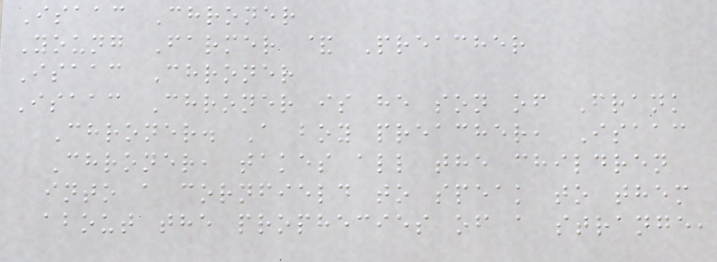Isaac Chroner
Young Farmer & Preacher
Isaac Chroner
Isaac Chroner is he son of Frank
Chroner. A boy preacher, Isaac
Chroner, takes all the children
into a cornfield to speak to them
about the prophecies of a strange,
